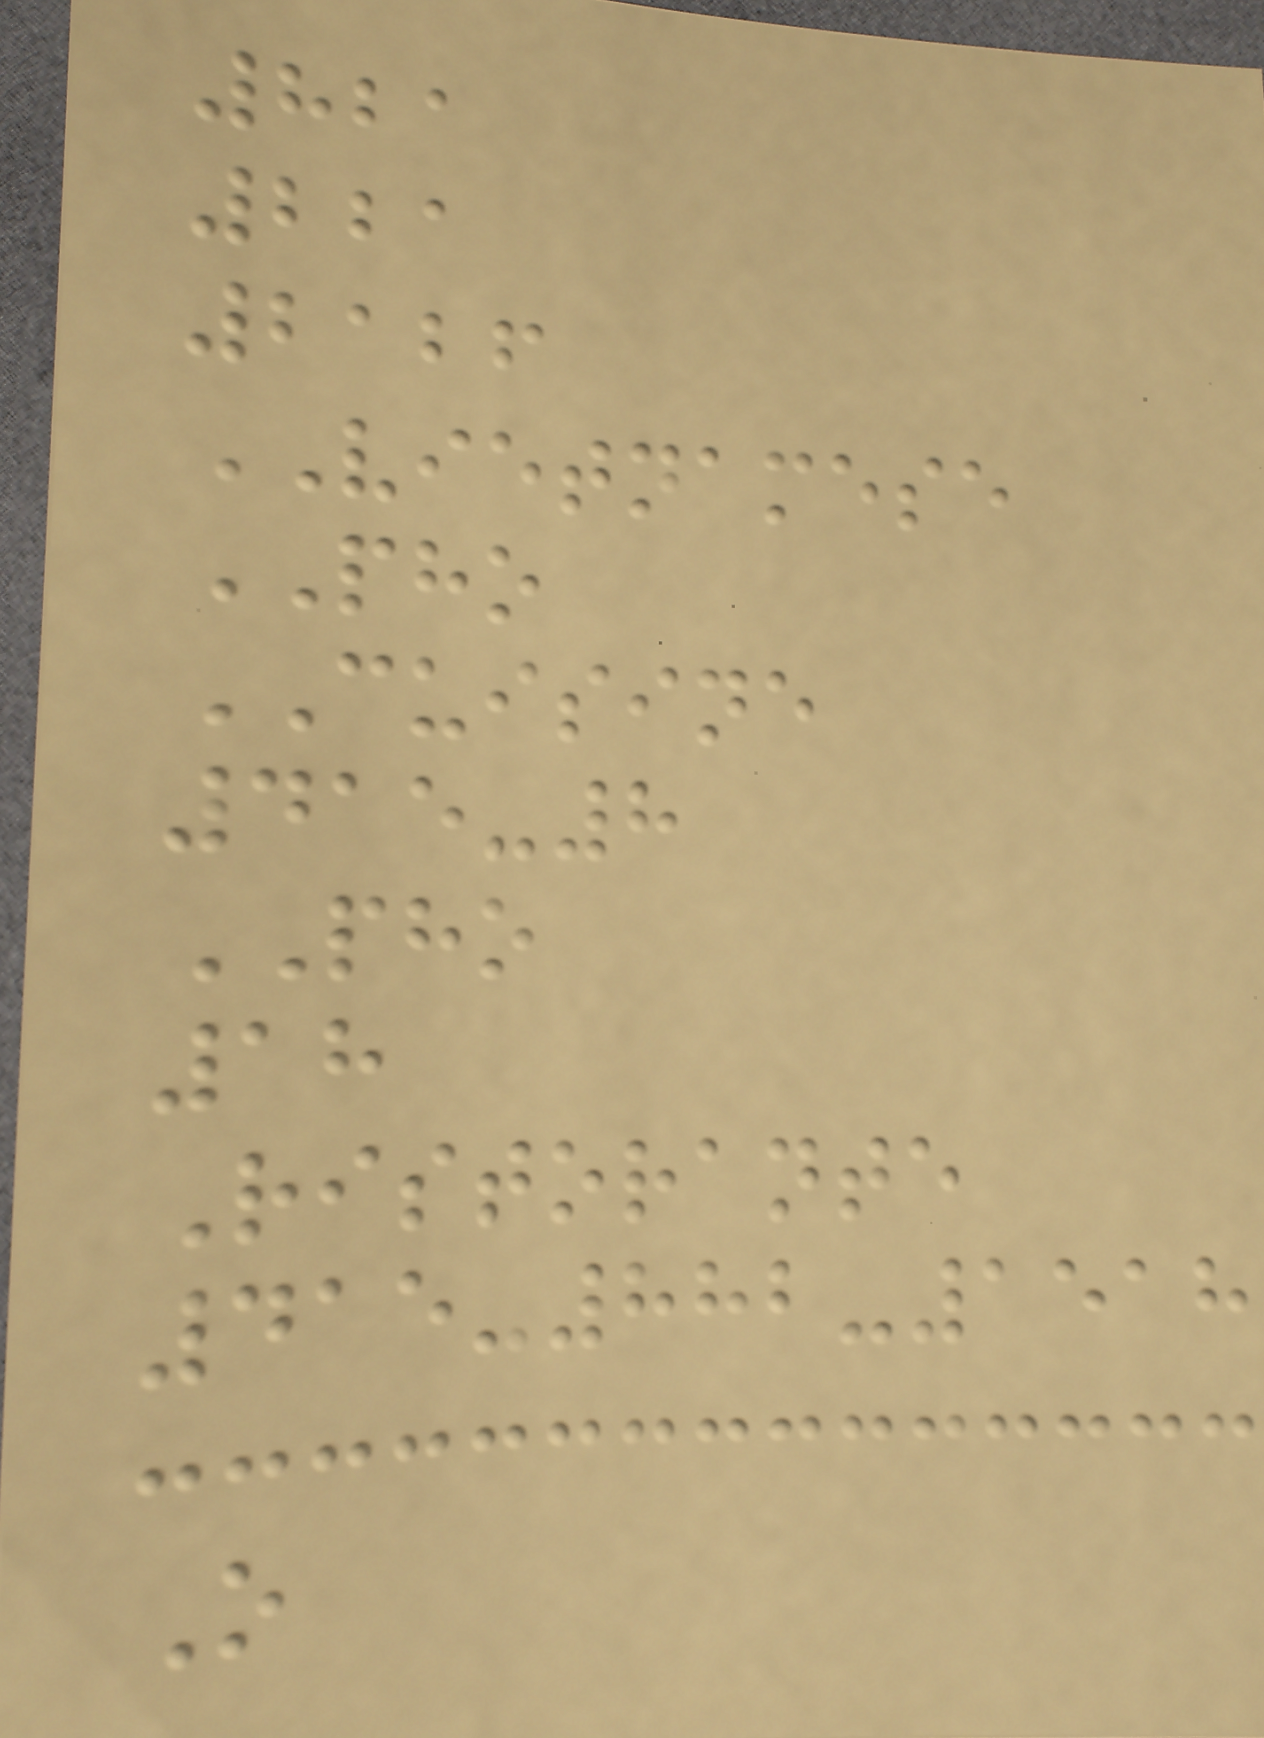821
221
2126
VIETNAMESE
PHO
CUISINE
415-8
PHO
18
Ristorante
415-882-1518
O
